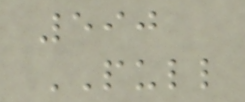590
PULL
